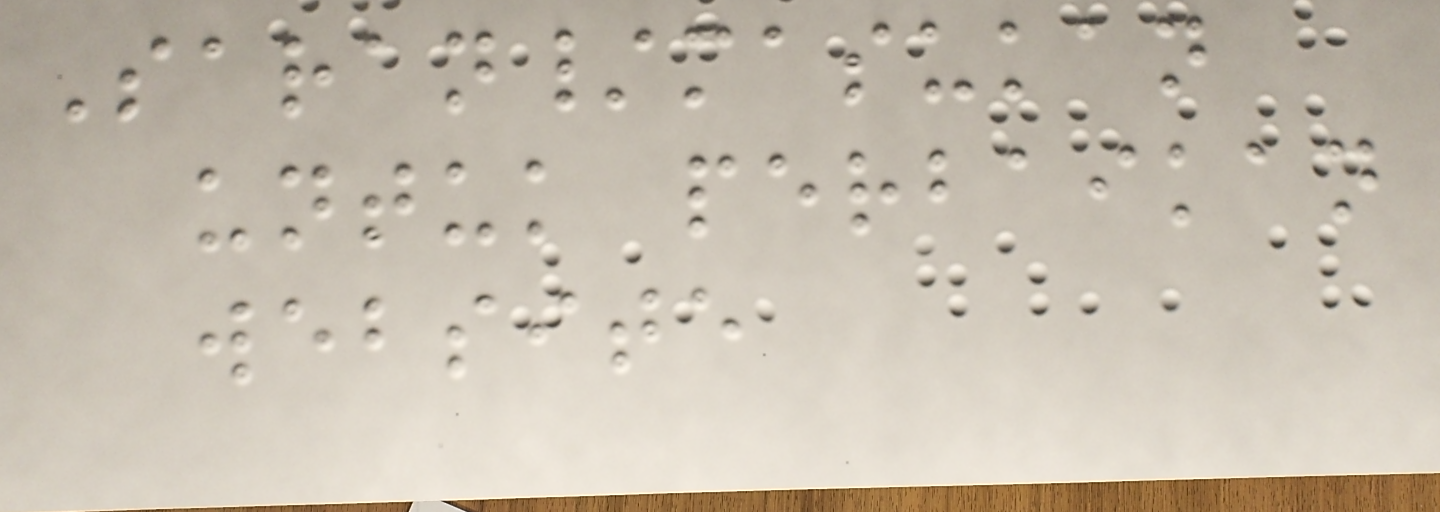Saran/masukan
untuk perbaikan
website
